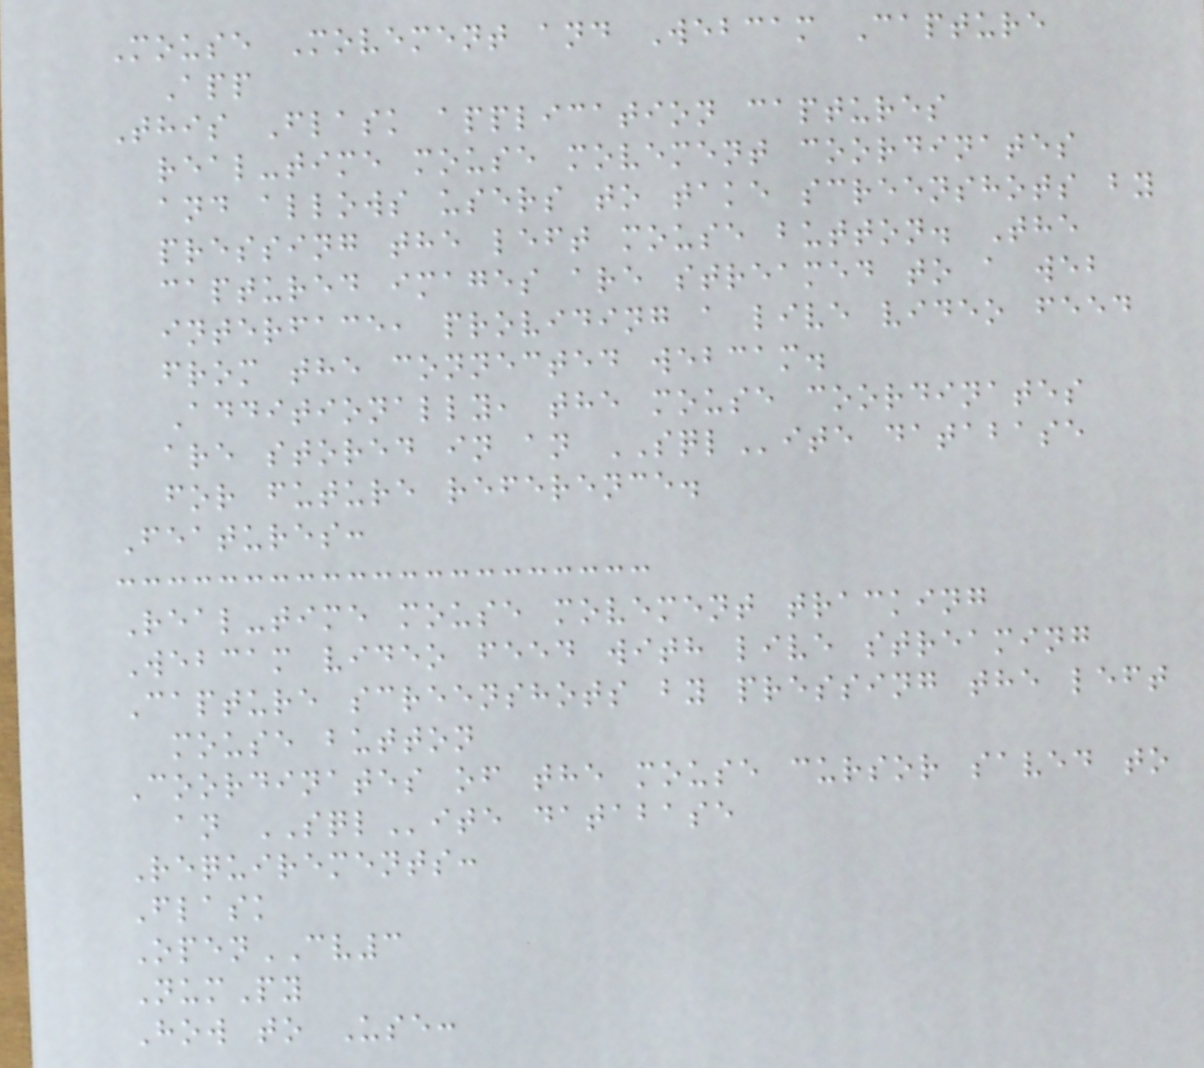Mouse Movement and Webcam Capture
App
This Flask application captures
real-time mouse movement coordinates
and allows users to take screenshots by
pressing the left mouse button. The
captured images are streamed to a web
interface, providing a live video feed
from the connected webcam.
Additionally, the mouse coordinates
are stored in an SQLite database
for future reference.
Features:
Real-time mouse movement tracking
Webcam video feed with live streaming
Capture screenshots by pressing the left
mouse button
Coordinates of the mouse cursor saved to
an SQLite database
Requirements:
Flask
OpenCV3
NumPy
How to Use:
